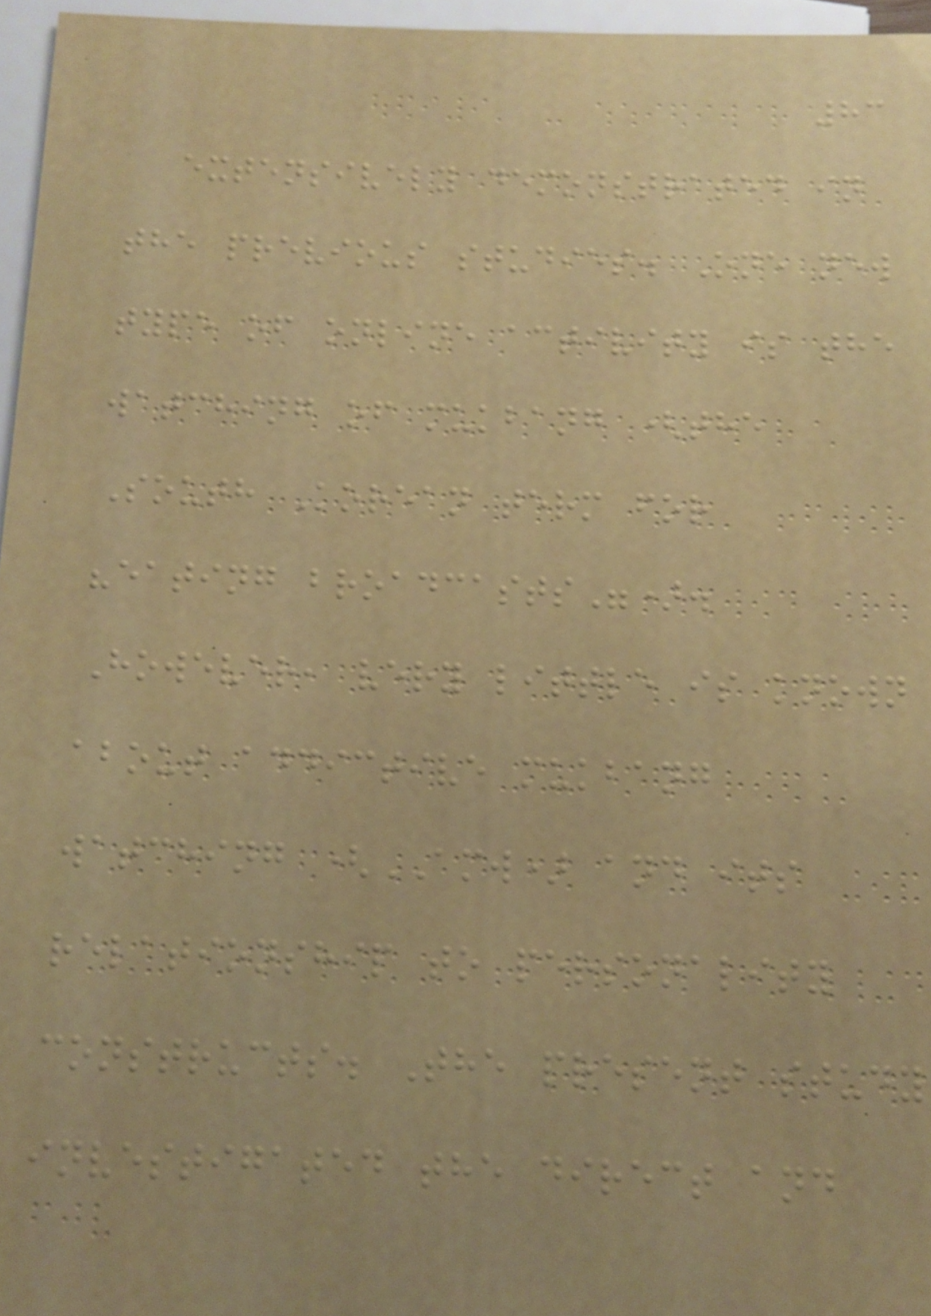83
extensively demonstrated in
the previous studies. One new
type of online activity is the
watching of mukbang (the
South Korean term for
"eating broadcasts").
However, very little is known
about addictive mukbang
watching (AMW) and its
relationship to personality
constructs. The present study
investigated the direct and
